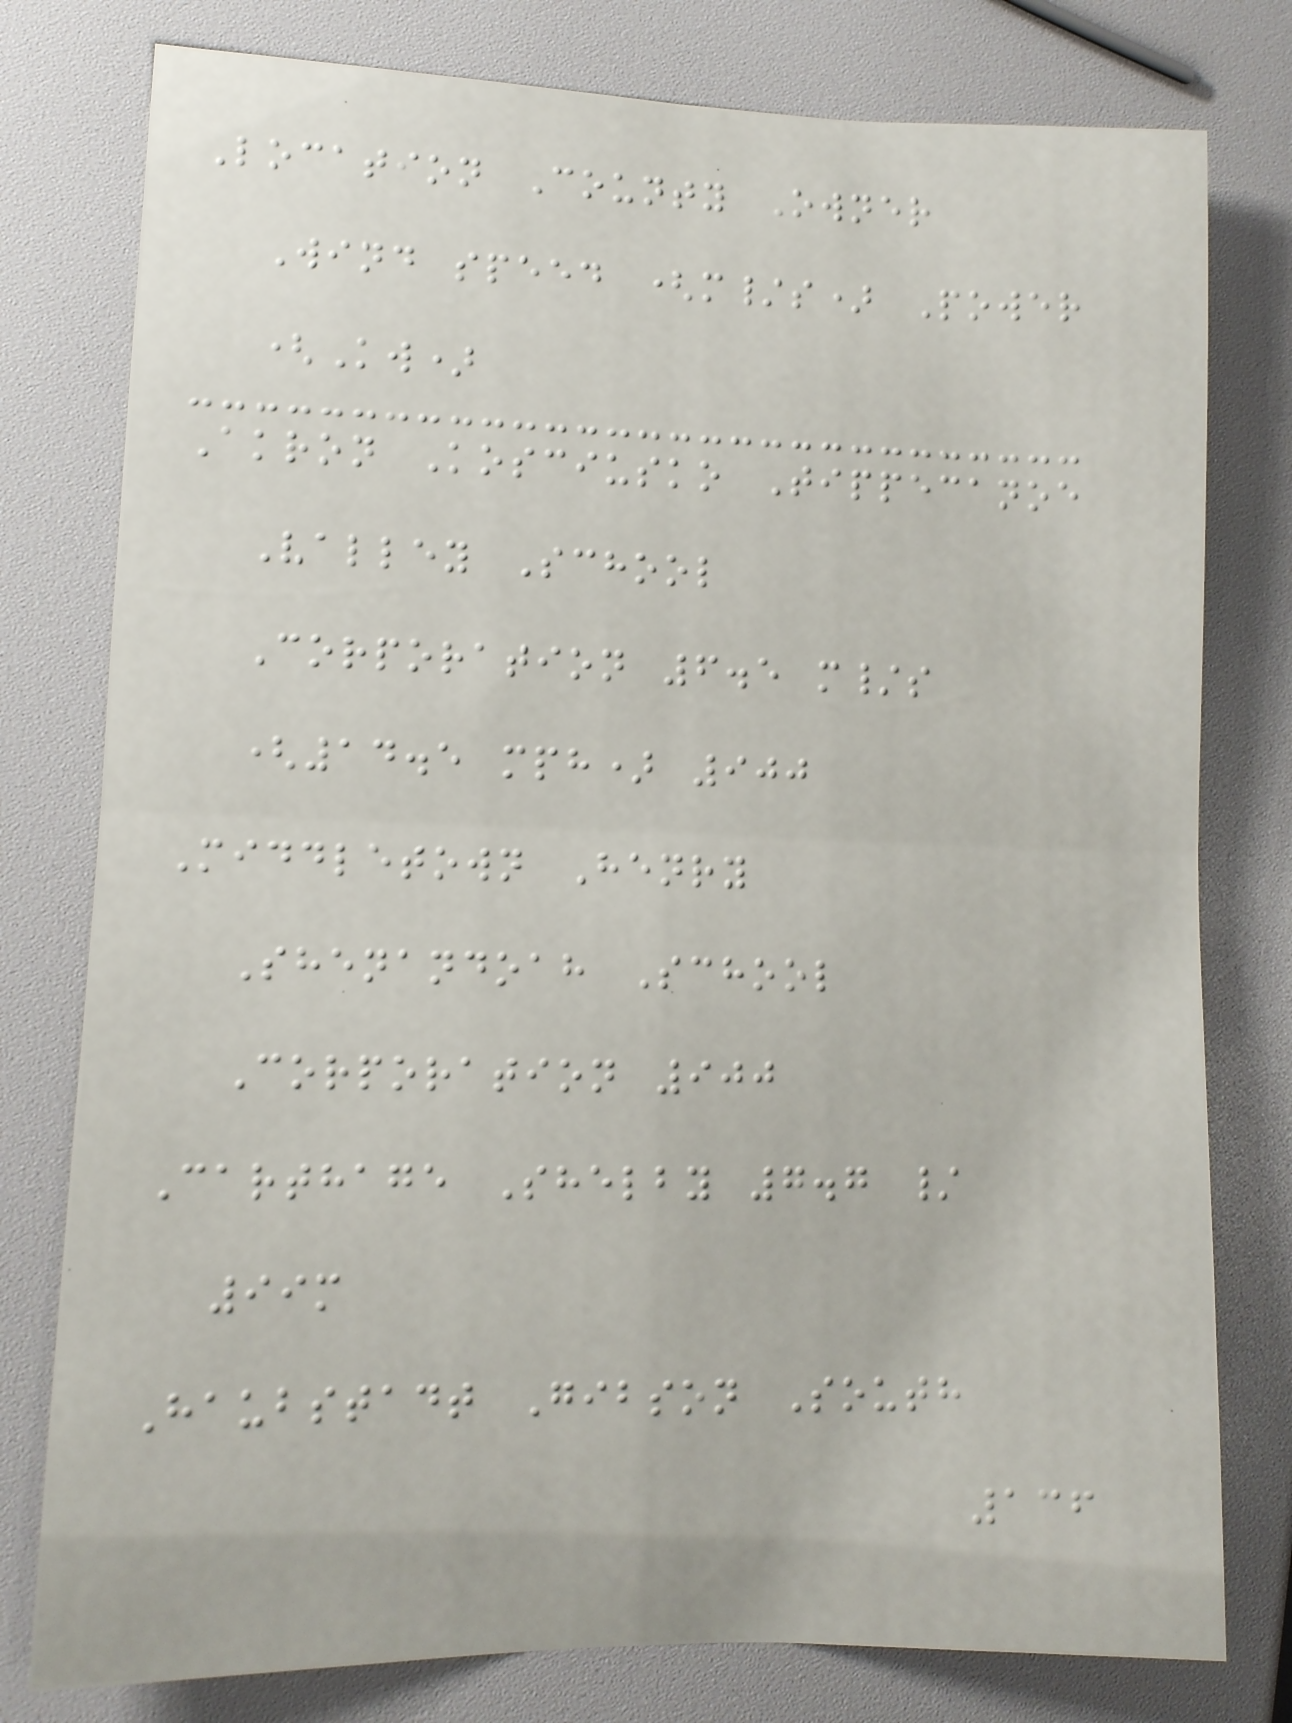Location County Owner
Wind speed (m/s) Power
(Kw)
Akron Kosciusko Tippecanoe
Valley School
Corporation 6.5 m/s
(14.5 mph) 900
Middletown Henry
Shenandoah School
Corporation 900
Carthage Shelby 7.7 /
99m
Haubstadt Gibson South
136
